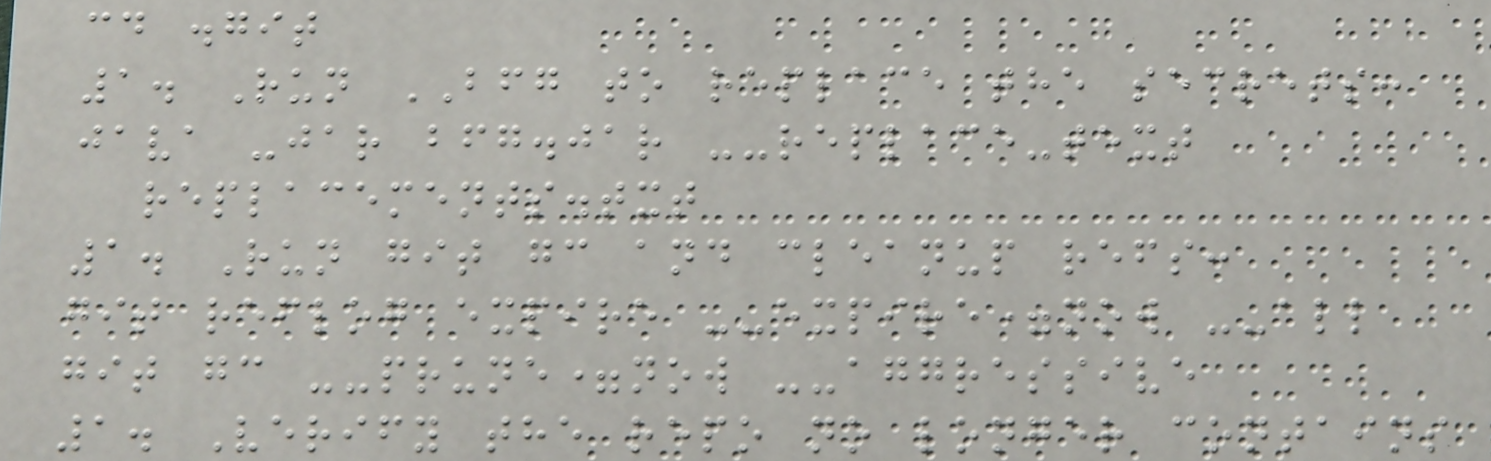cd .git
1. Run BFG to replace the secrets:
java -jar bfg.jar --replace-text
replacements.txt
1. Run git gc and cleanup refs:
git reflog expire --expire=now --all
git gc --prune=now --aggressive
1. Verify the repo no longer contains
